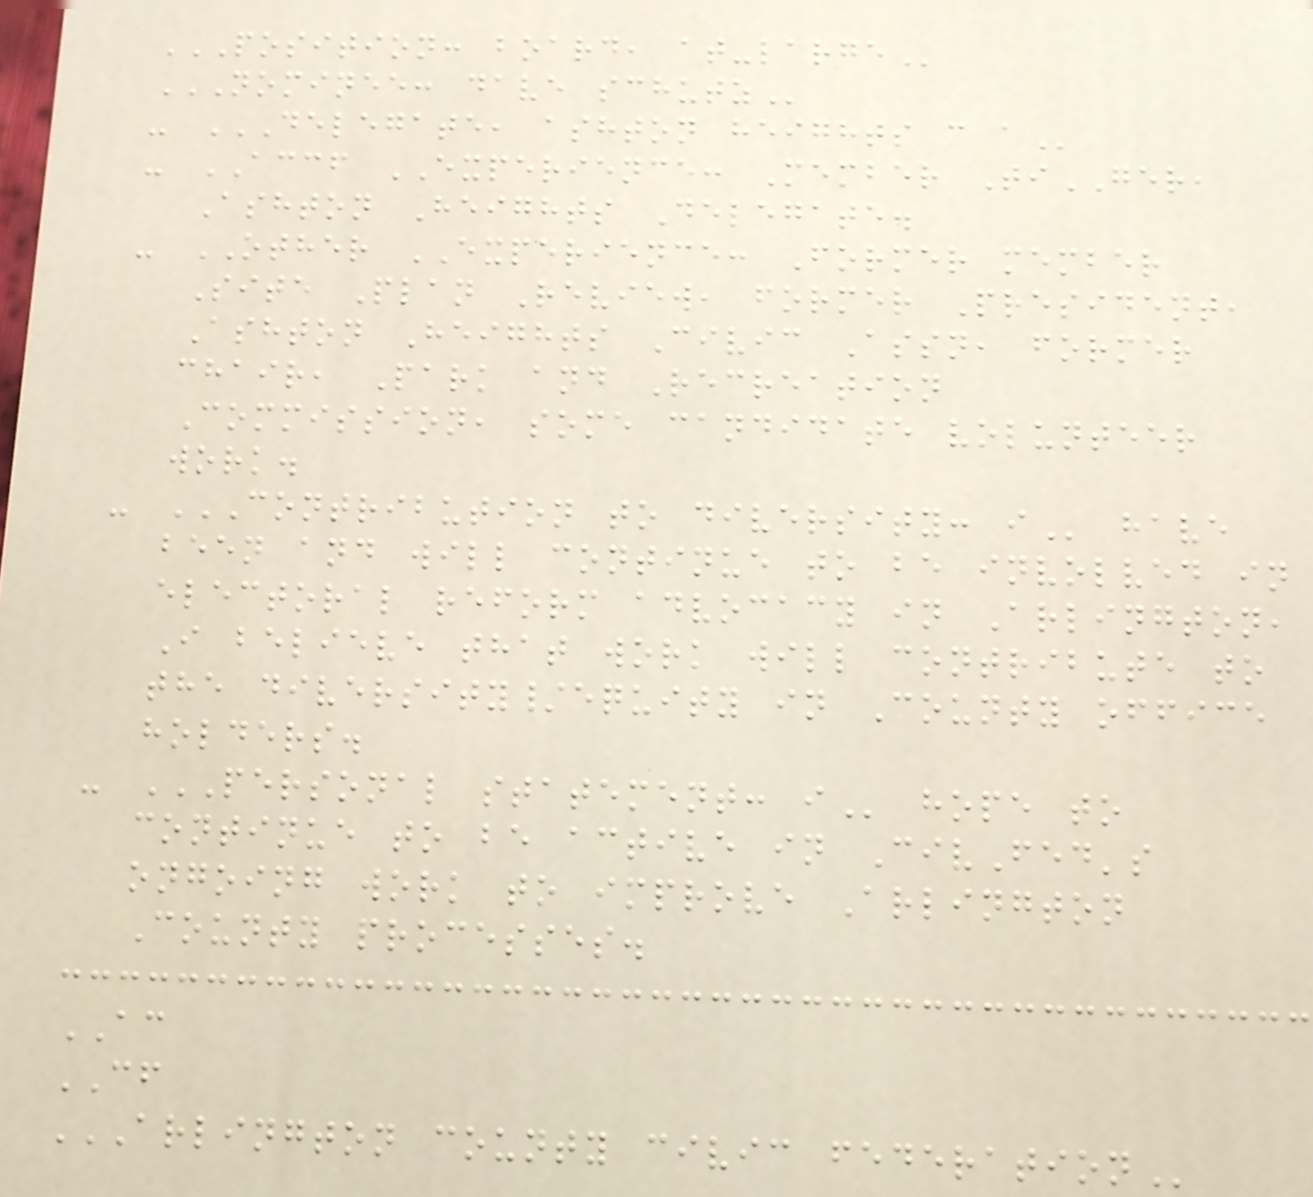POSITION: BOARD, AT-LARGE
NOMINEE: DAVE SCHUTZ
- DELEGATE, ASHTON HEIGHTS C A
- ACCF EXPERIENCE: Member TiGER,
Ashton Heights Delegate.
- OTHER EXPERIENCE: Former member
Site Plan Review, former President,
Ashton Heights Civic Assn, former
chair, Park and Recreation
Commission, some candidate volunteer
work.
- CONTRIBUTION TO DIVERSITY: I have
been and will continue to be involved in
electoral reform advocacy in Arlington,
I believe that work will contribute to
the diversity/equity in County office
holders.
- PERSONAL STATEMENT: I hope to
continue to be active in CivFed's
ongoing work to improve Arlington
County processes.
AC
CF
ARLINGTON COUNTY CIVIC FEDERATION
